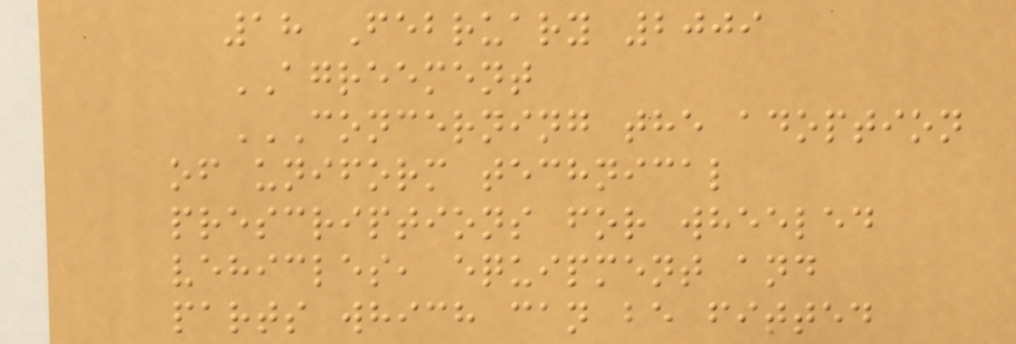18 February 2009
AGREEMENT
CONCERNING THE ADOPTION
OF UNIFORM TECHNICAL
PRESCRIPTIONS FOR WHEELED
VEHICLES, EQUIPMENT AND
PARTS WHICH CAN BE FITTED
